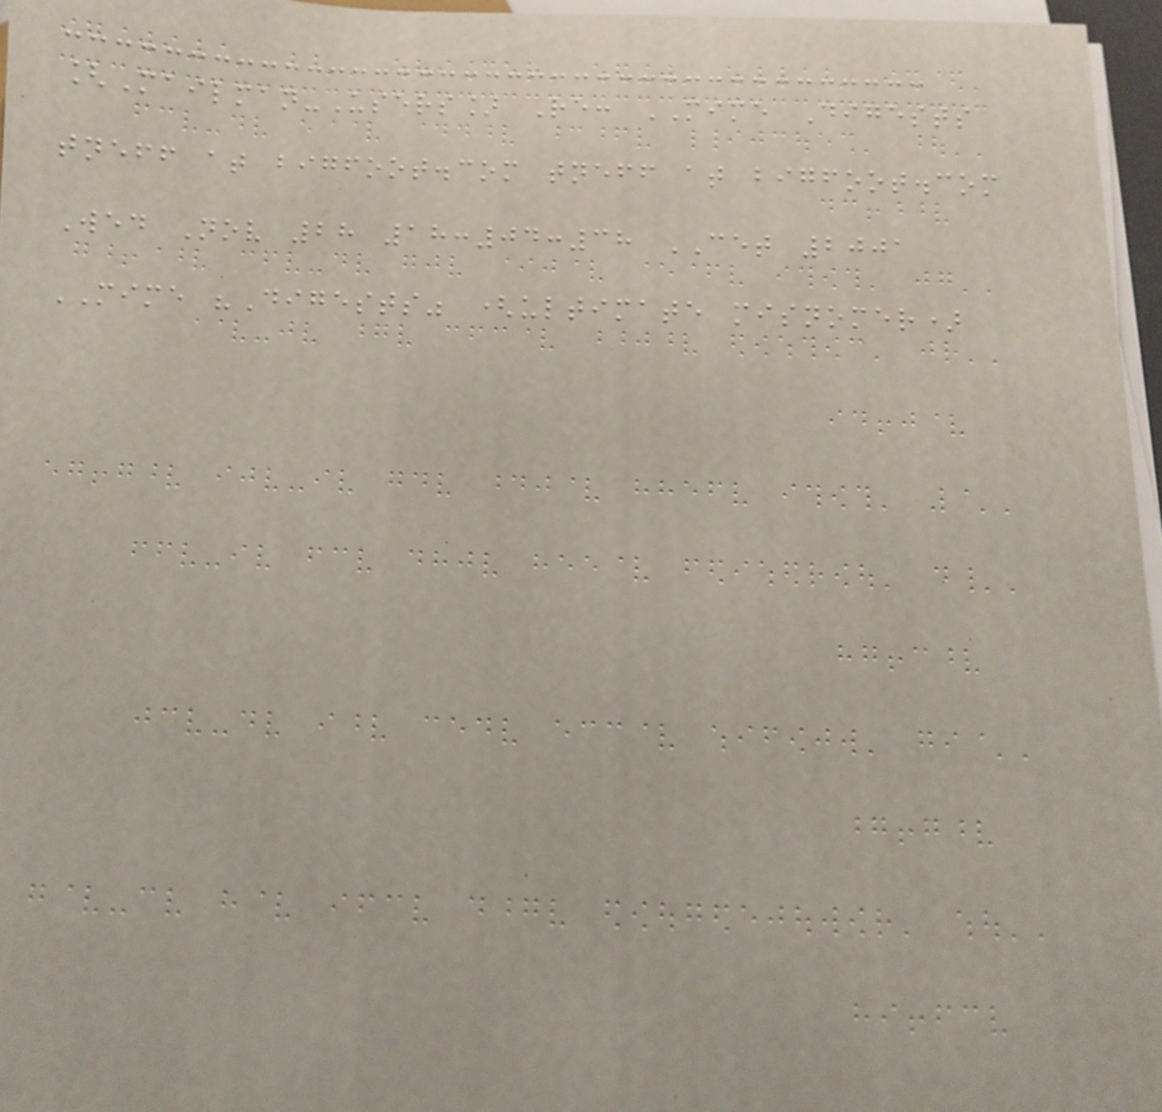[Mailman-Users] Re: MIME Digests
tneff at bigfoot.com tneff at bigfoot.com
Wed Nov 28 18:04:38 CET 2001
MIME "Digests" (ultimate misnomer)
